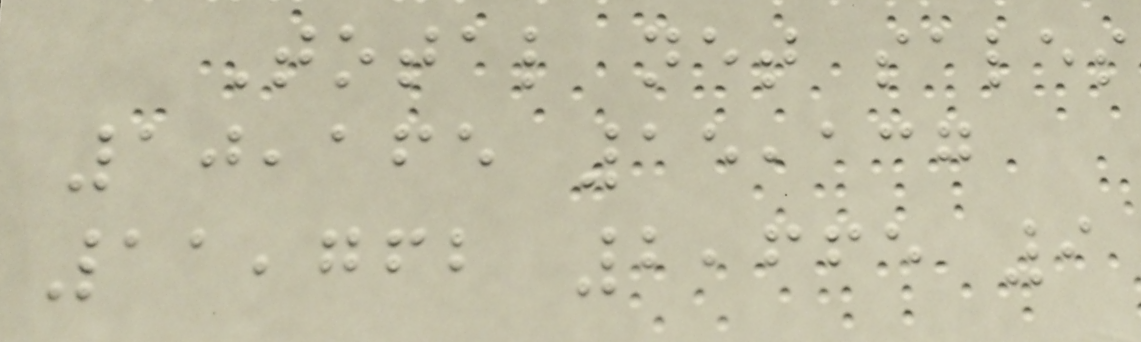Total net sales
10,165 15,137
11,762 2,665 9
